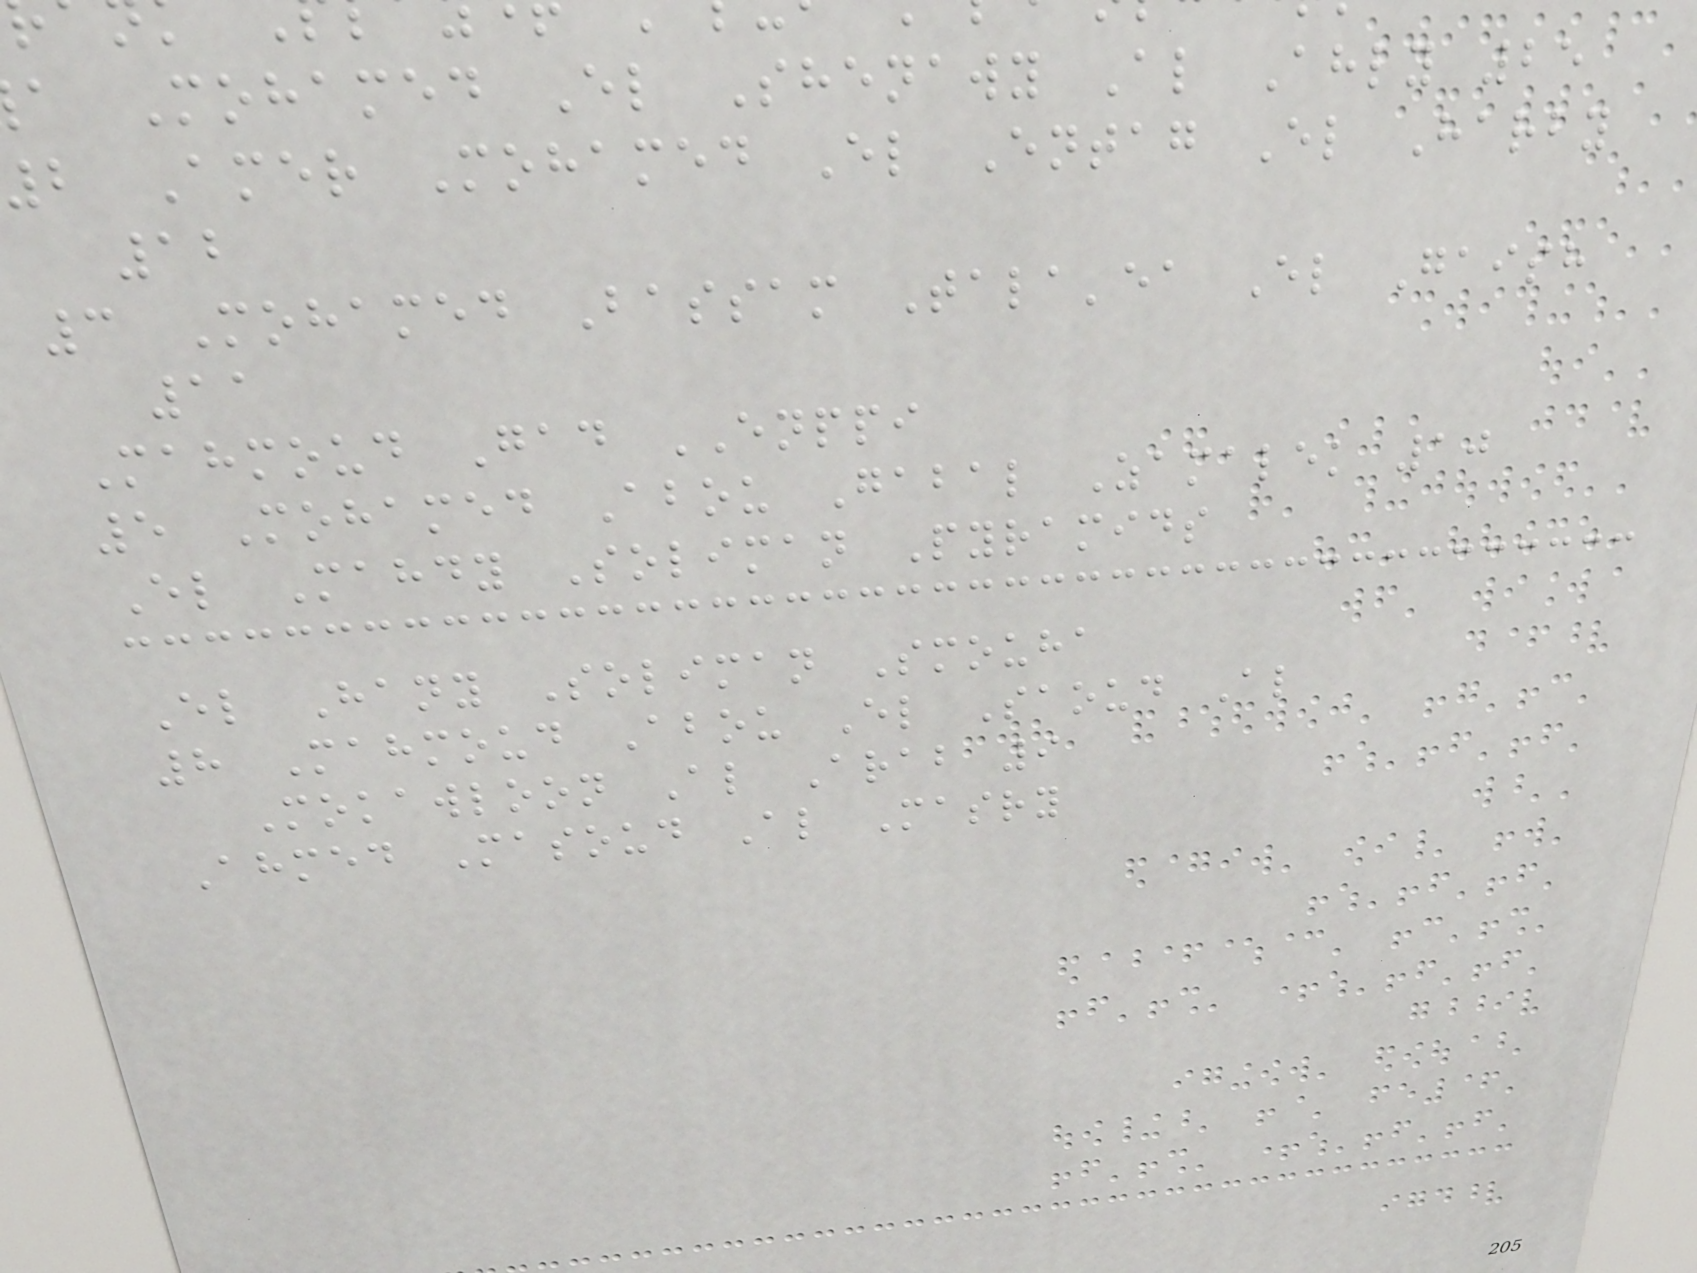a Mohamed El Shenawy Al Ahly 25
b Amer Mohamed El Entag El Harby
12
3 Mohamed Bassam Tala'ea El Gaish
11
Mahmoud Gad ENPPI
5 Mohamed Abou Gabal Zamalek 10
El Mahdy Soliman Pyramids
El Hany Soliman Smouha
8 Mahmoud Abou El Saoud Al
Mokawloon Al Arab 9
Ahmed Masoud Al Masry
